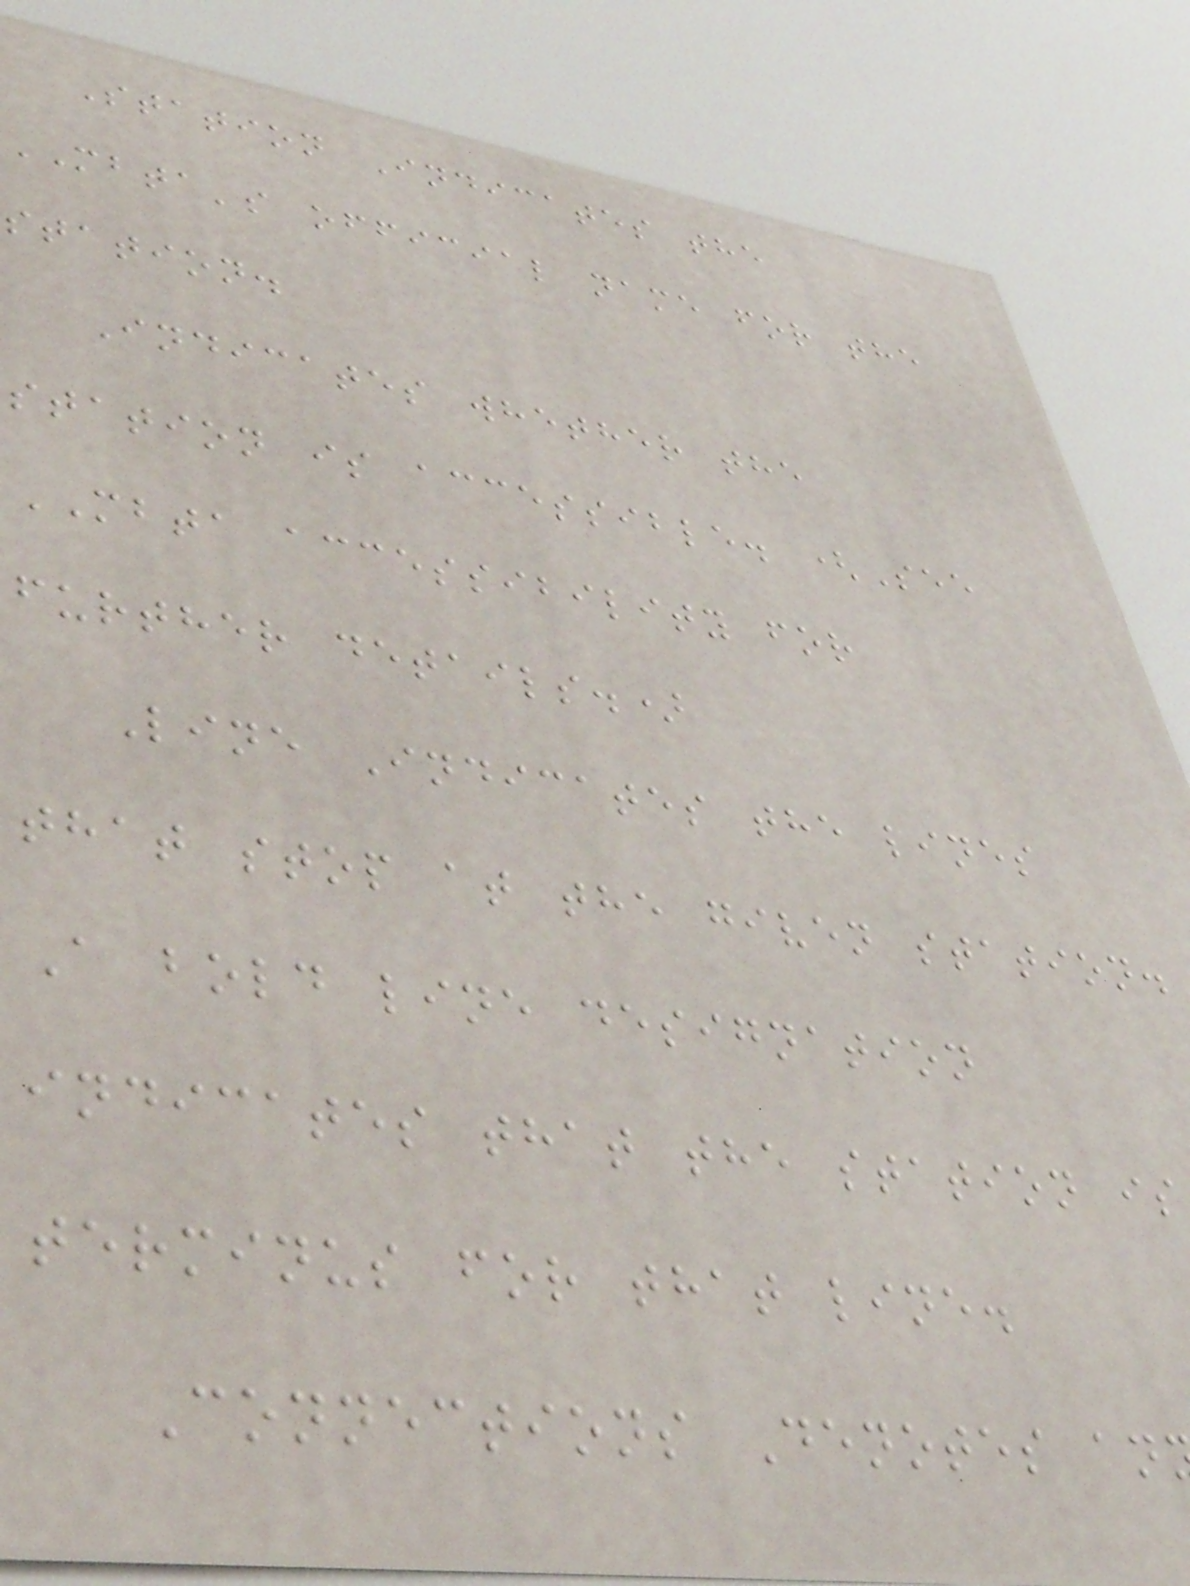Station Indicates the
MBTA's official name for the
station.
Indicates whether the
station is accessible. (See
MBTA accessibility for
further details.)
Line Indicates the lines
that stop at the given station.
A bold line designation
indicates that the station is
terminus for that line.
Connections Denotes an
